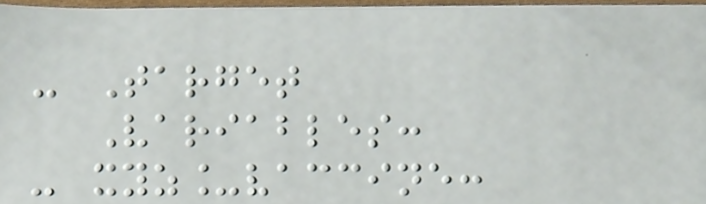- Target
Variables:
- xyz_vaccine:
